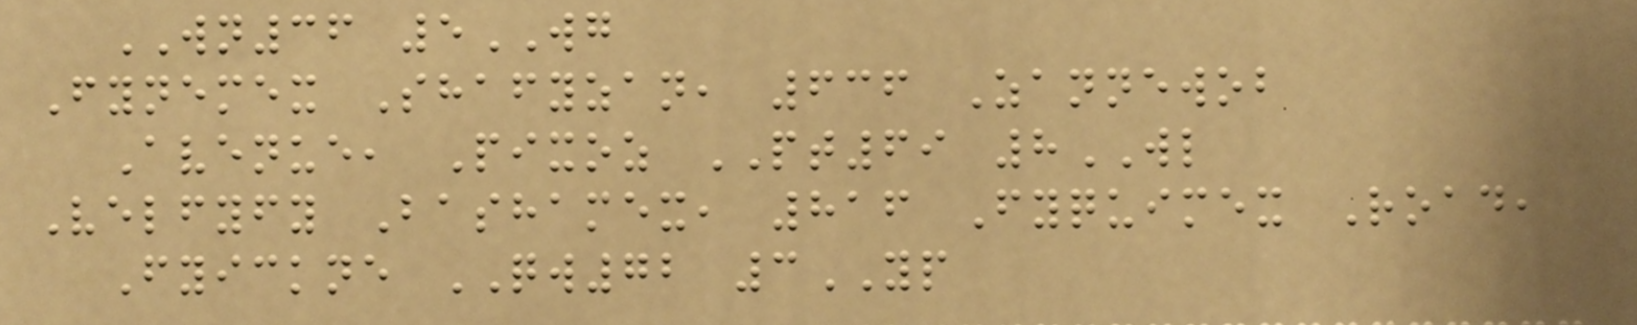WN36 5WG
Fynemex Shafyzan, 636 Zannewob
Avenue, Pixoz PT69 8WL
Velfyfy Bashamex, 816 Fyquimex Road,
Fyickne QW72 3YP
